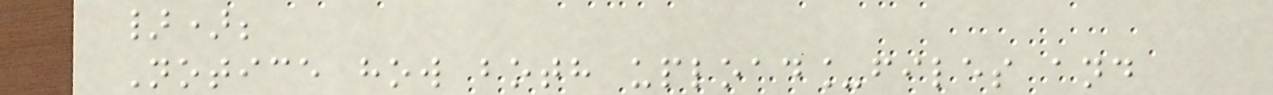});
Notice how both upload_files and
